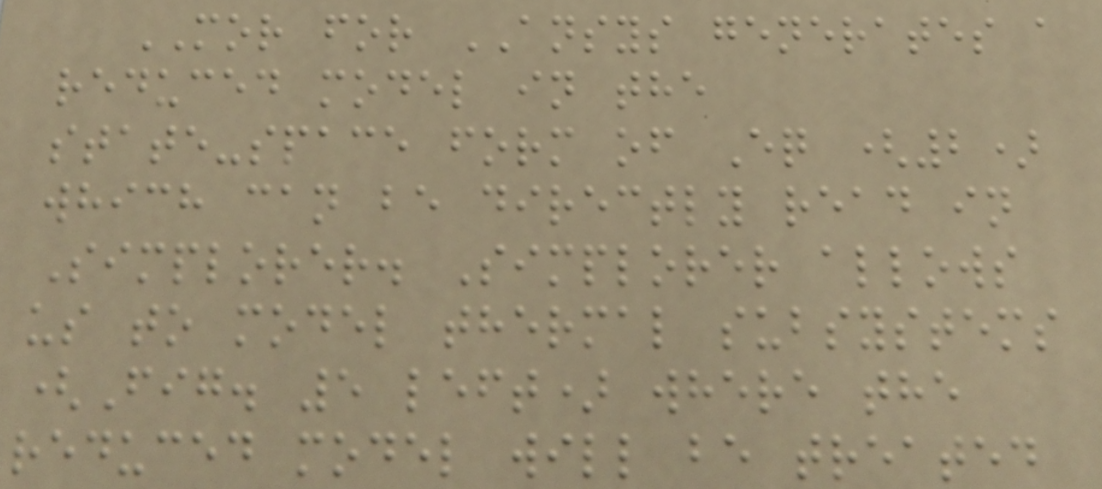MOR for ANSYS generates a
reduced model in the
state-space form of Eq (2)
which can be directly read in
Simplorer. Simplorer allows
us to model thermal subsystems
(Fig. 5 left) where the
reduced model will be treated
